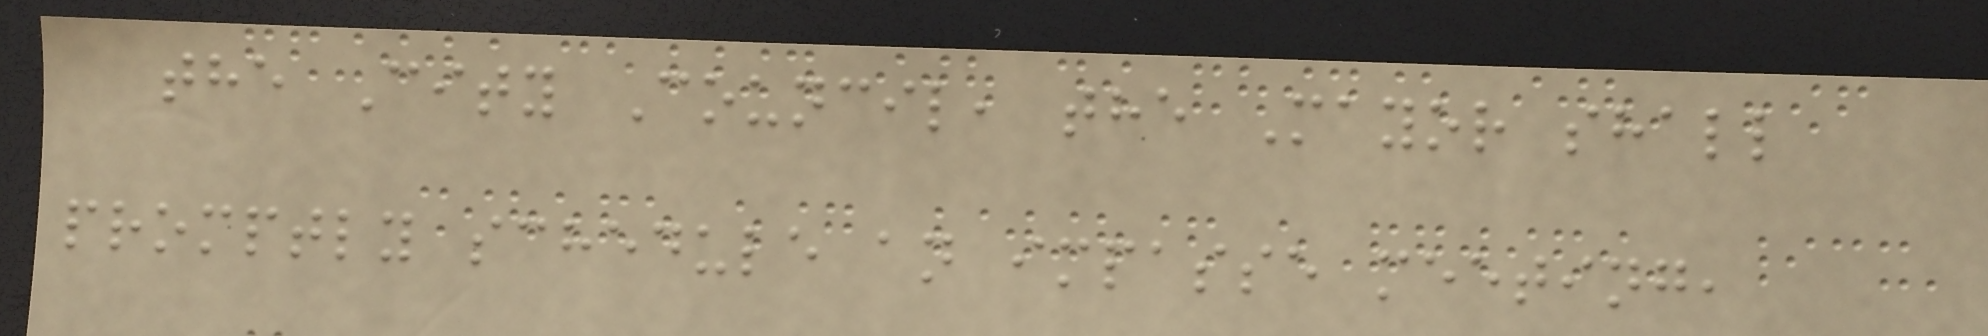the City Council, the Mayor shall
promptly schedule an impasse meeting,
